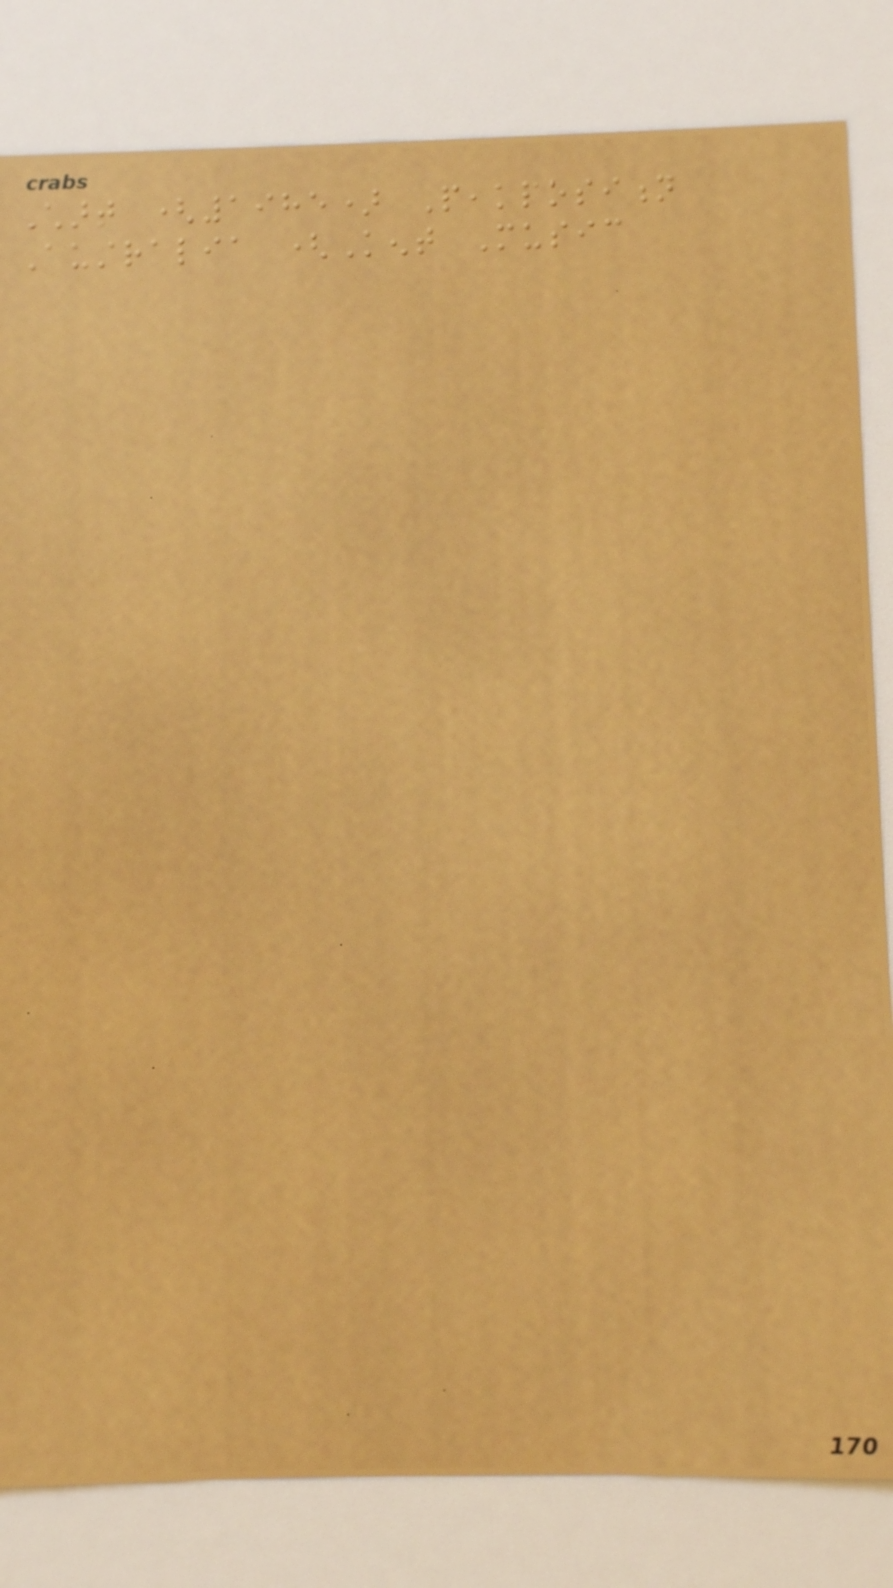Chart (1985) Peakposition
Australia (Kent Music
